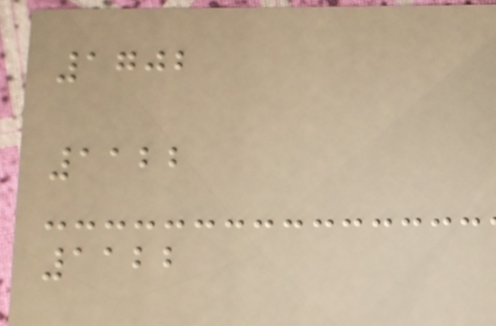1702
1122
1122
